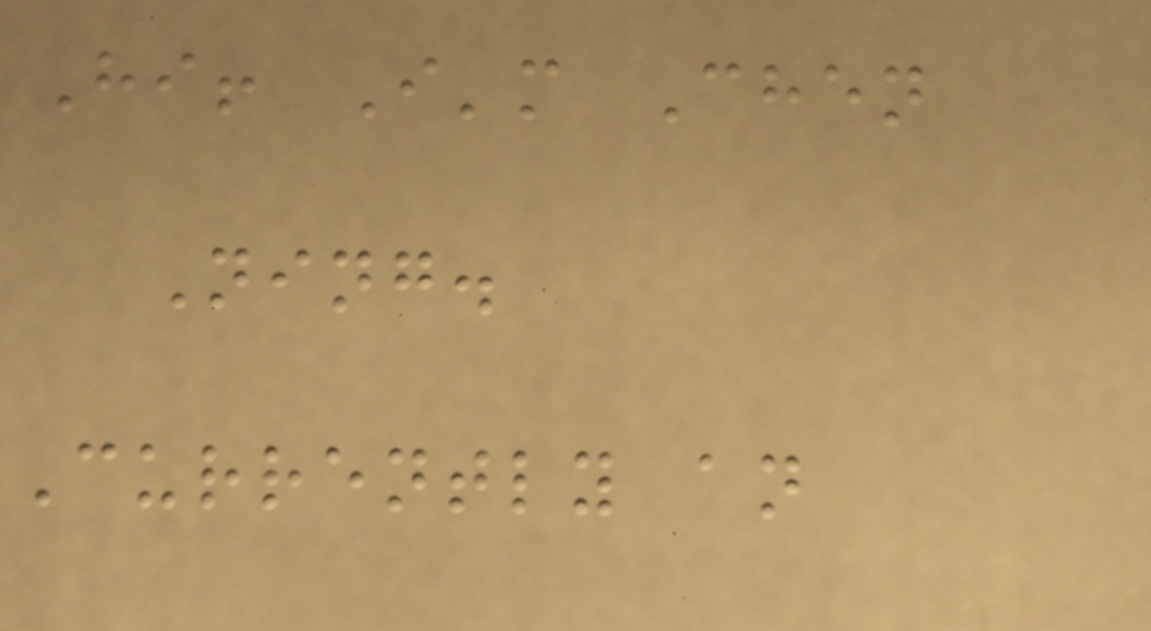Hi! I'm Chen
Ning.
Currently an
